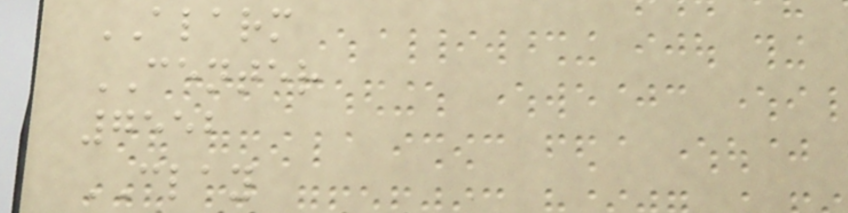ALARM
CENTER
7552
CLAY
